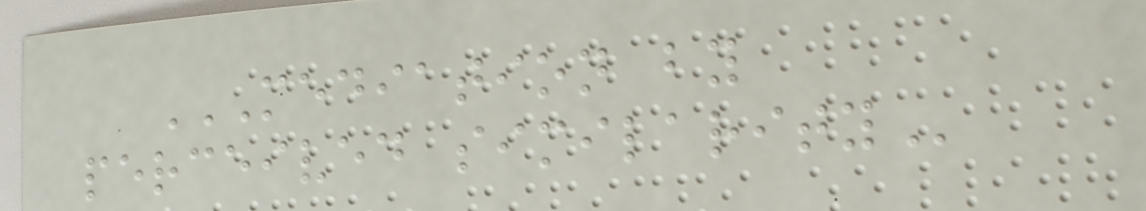MEDIATION BY
PERCEIVED SIMILARITY
